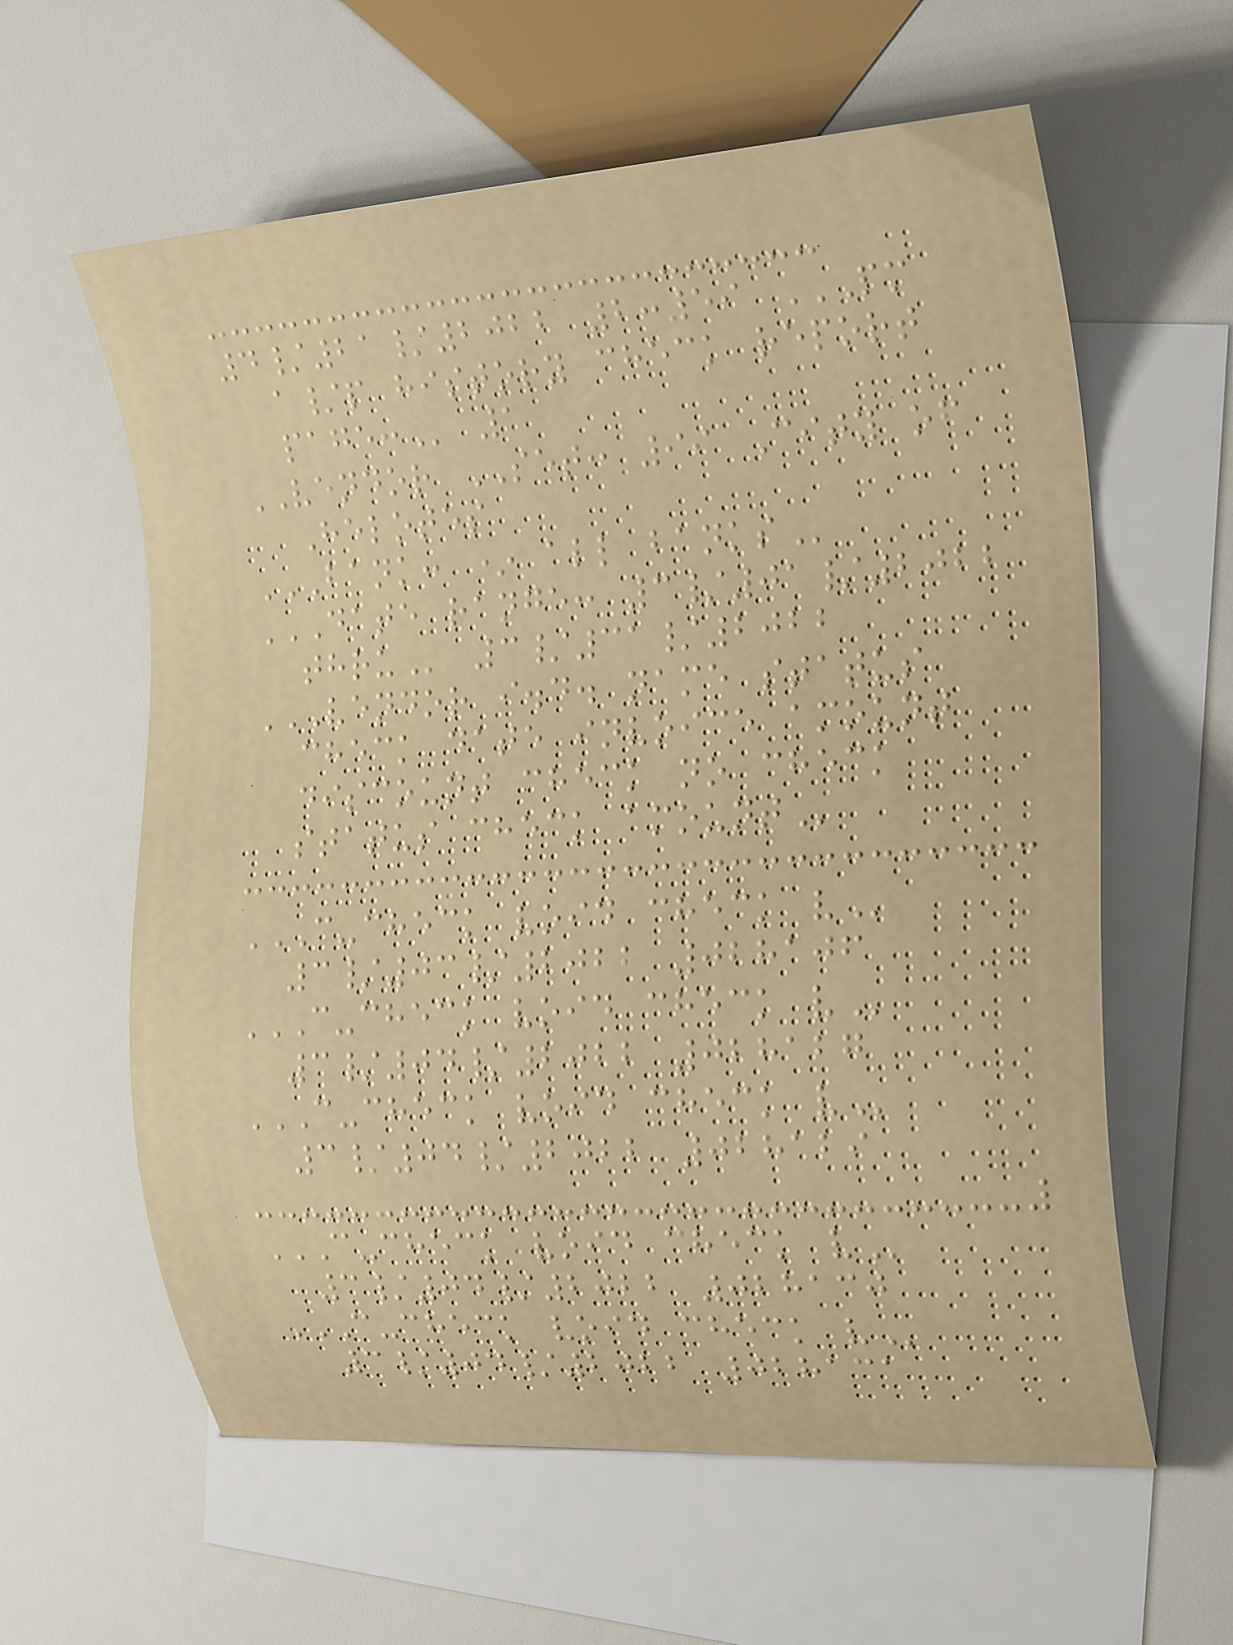4/21/2022 2:59 PM
A/P HISTORY CHECK REPORT
PAGE: 1
VENDOR SET: 99 City of
Helotes
BANK: * ALL BANKS
DATE RANGE: 3/01/2022
THRU 3/31/2022
VENDOR I.D. NAME STATUS
CHECK DATE INVOICE AMOUNT
DISCOUNT CHECK NO CHECK
STATUS CHECK AMOUNT
C-CHECK VOID CHECK V
3/03/2022 028106
C-CHECK VOID CHECK V
3/04/2022 028127
C-CHECK VOID CHECK V
3/04/2022 028129
C-CHECK VOID CHECK V
3/04/2022 028130
C-CHECK VOID CHECK V
3/04/2022 028131
